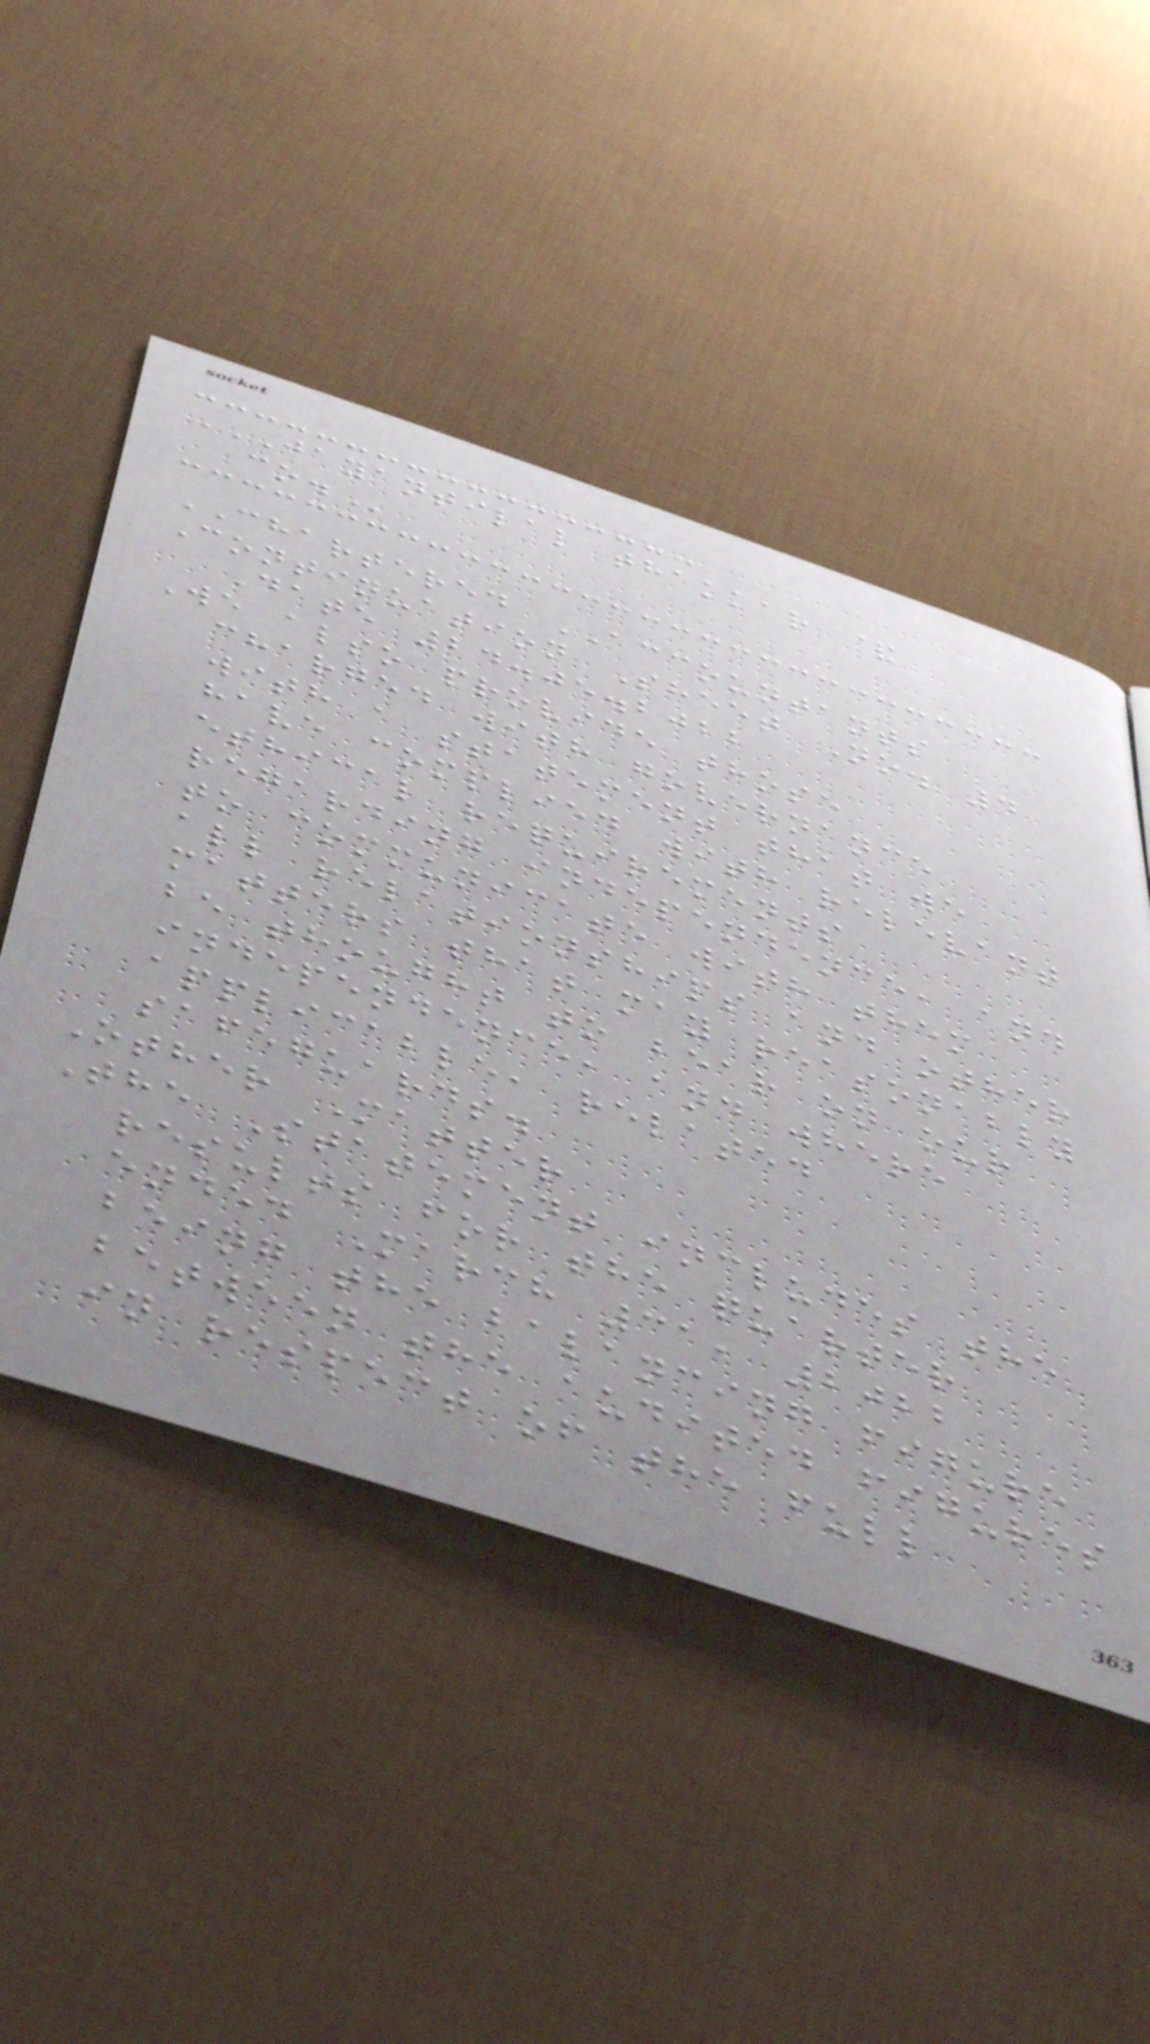JAYANTILAL THAKKAR &
CO.
CHARTERED ACCOUNTANTS
Continuation Sheet No. 4
Date 24.05.2022
We also provide those
charged with governance
with a statement that we
have complied with relevant
ethical requirements
regarding independence, and
to communicate with them
all relationships and other
matters that may reasonably
be thought to bear on our
independence, and where
applicable, related
safeguards.
Other Matter
The Statement includes the
results for the quarter
ended March 31, 2022
being the balancing figure
between the audited figures
in respect of the full
